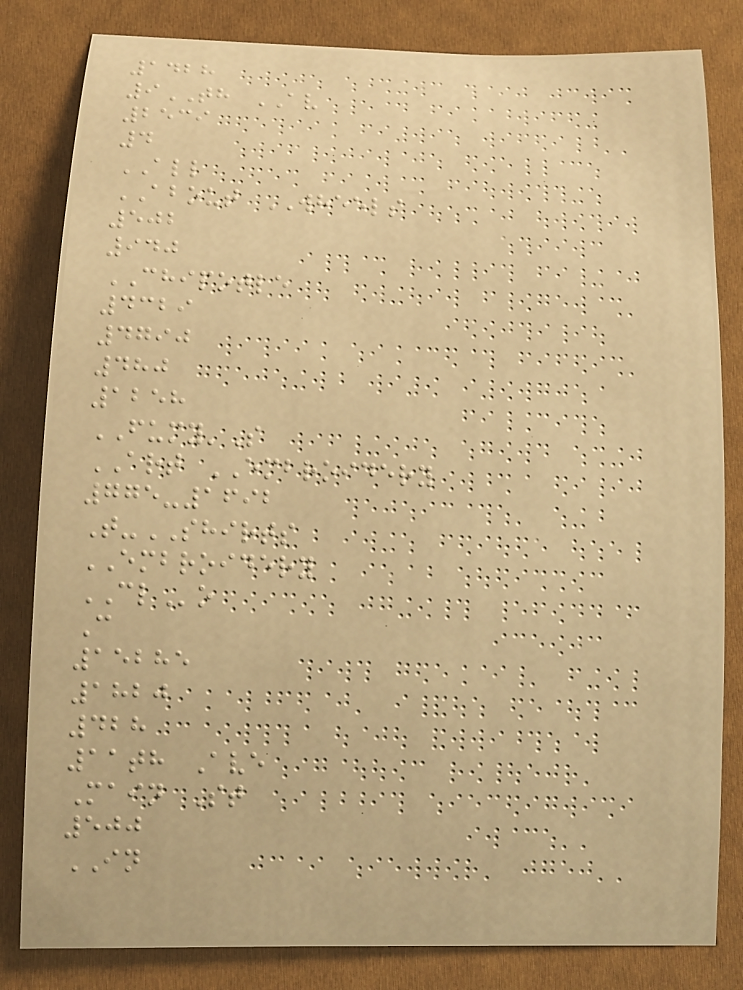1428
9TH AV
2539
4
ALL
ABOUT WHEELS
502
940
CHIPOTLE
4329
4790
480
1258
FUMY'S
ART EMBROIDERY
775-1692
T-SHIRTS
EMBROIDERY
CLo
C
15285
1820
428
11th Ave
Main St
500
IN
